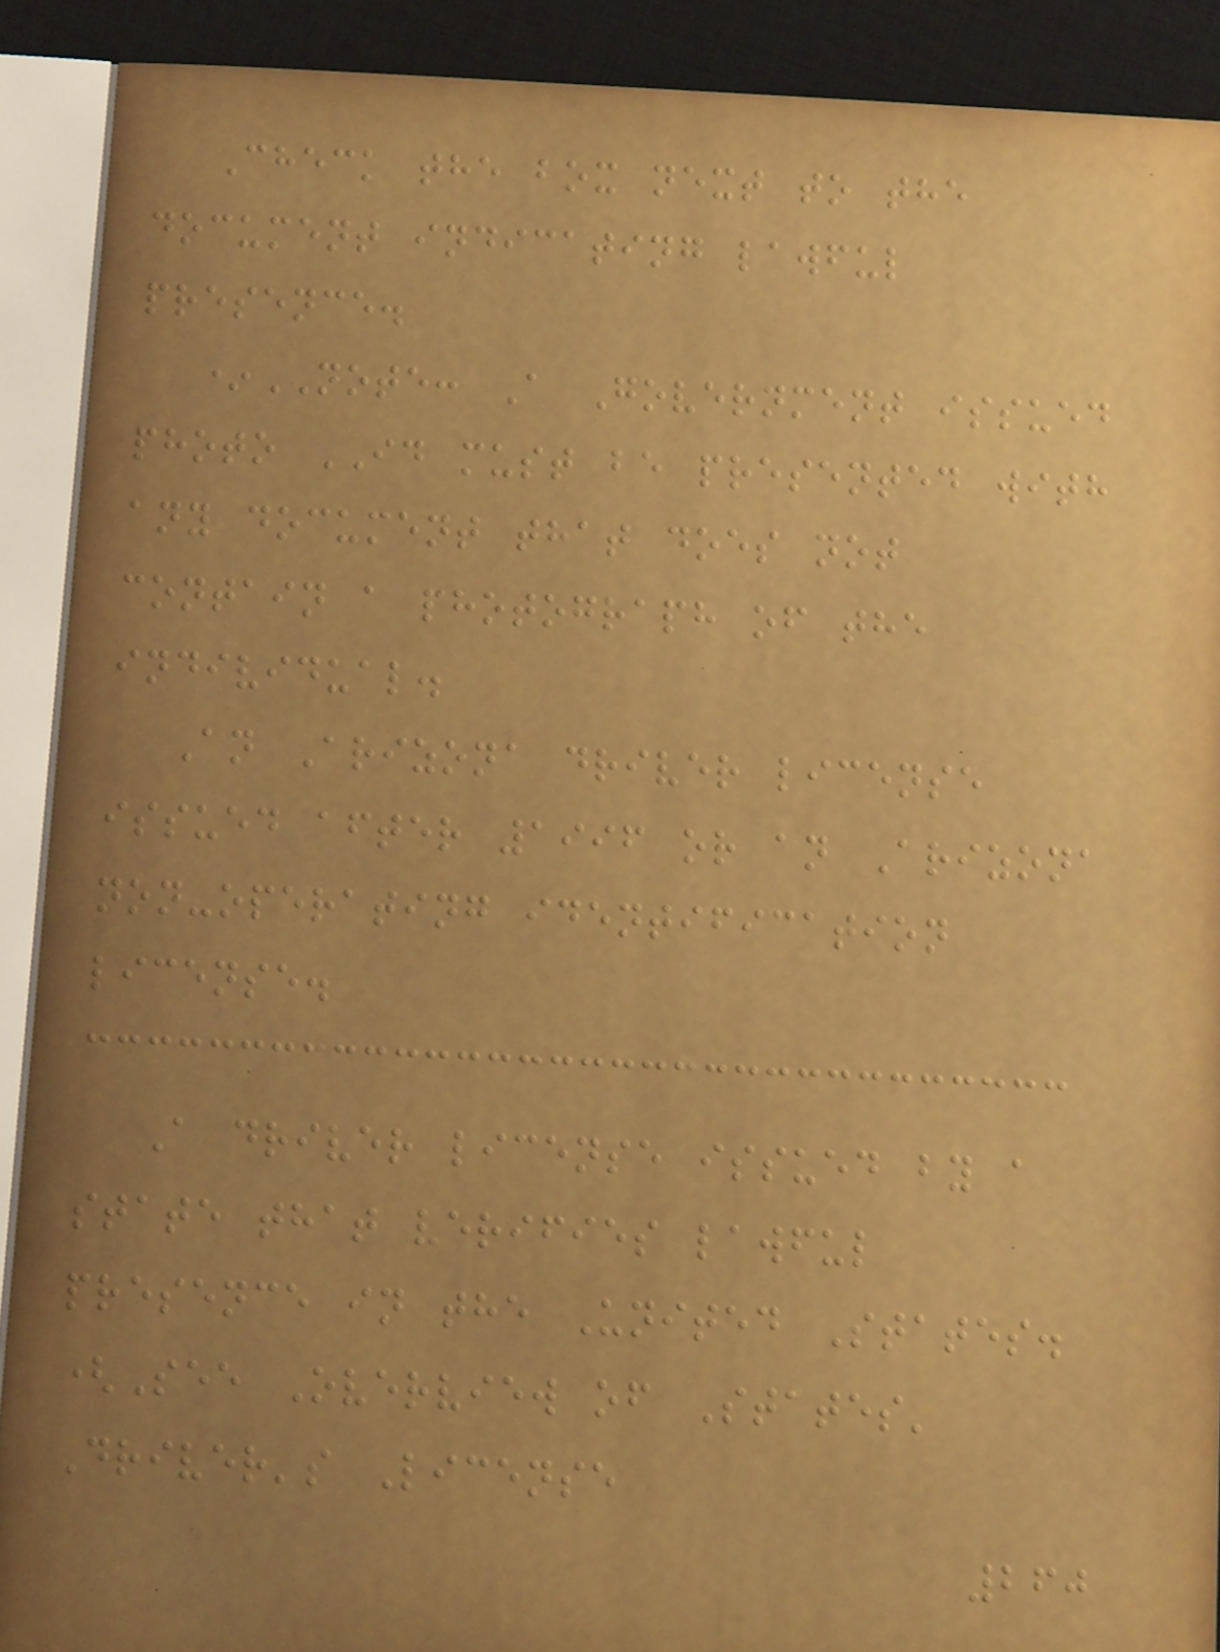Check the box next to the
document indicating lawful
presence.
*NOTE: A Government issued
photo ID must be presented with
any document that does not
contain a photograph of the
individual.
An Arizona driver license
issued after 1996 or an Arizona
non-operating identification
license.
A driver license issued by a
state that verifies lawful
presence in the United States.
(See Overview of States'
Driver's License
260
